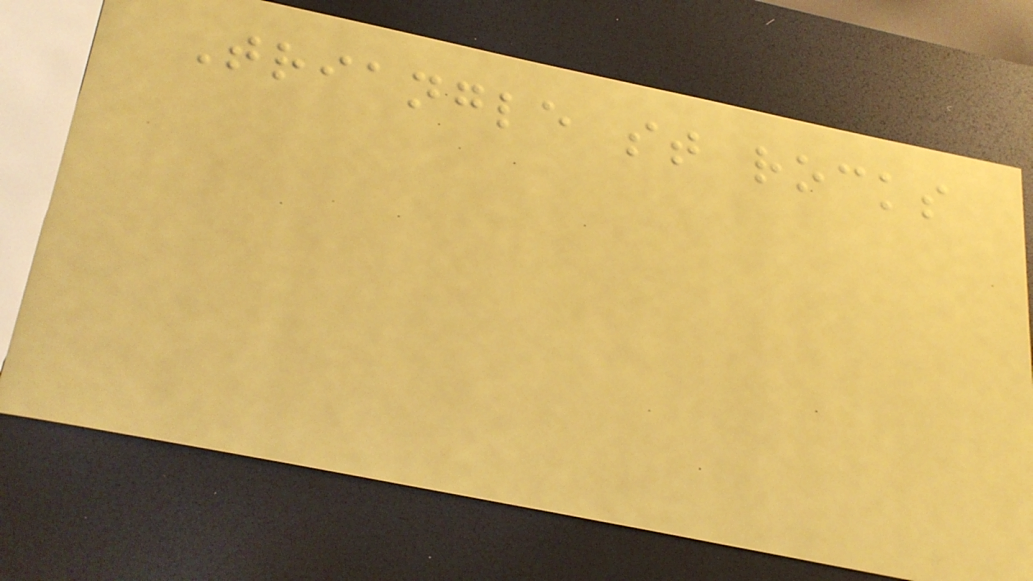Triangle st rocks
